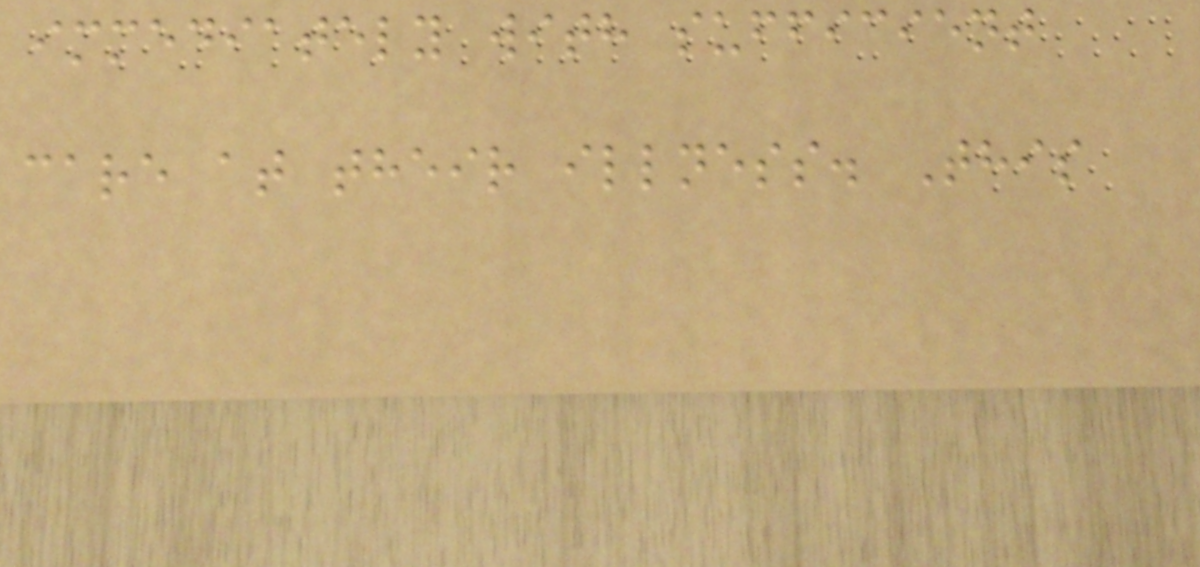immediately with sufficient
care at their illness. This
